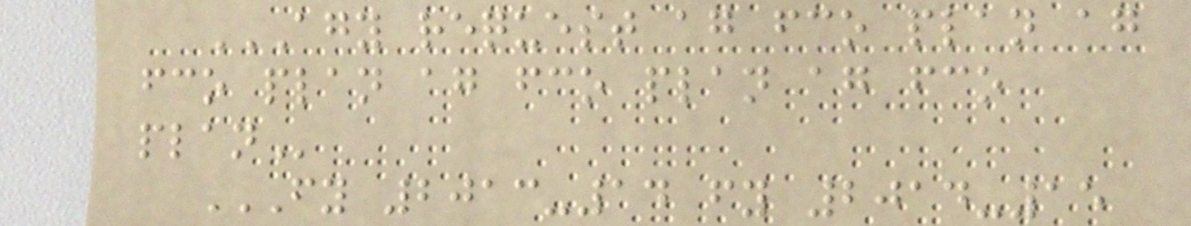AGY REQUEST AG FCO PLAN AG
FCO PLAN AG FCO PLAN AG FCO
PLAN
FY 2013-14 FY 2014-15
